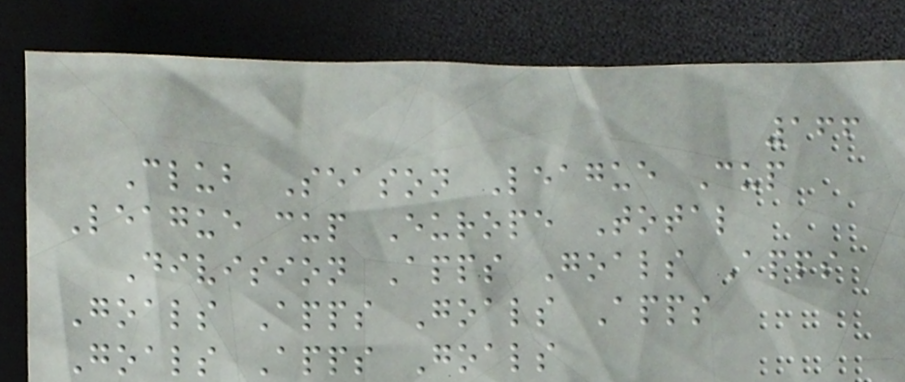166
Club Season League Cup
League cup Europe Total
Division Apps Goals Apps
Goals Apps Goals Apps
Goals Apps Goals
